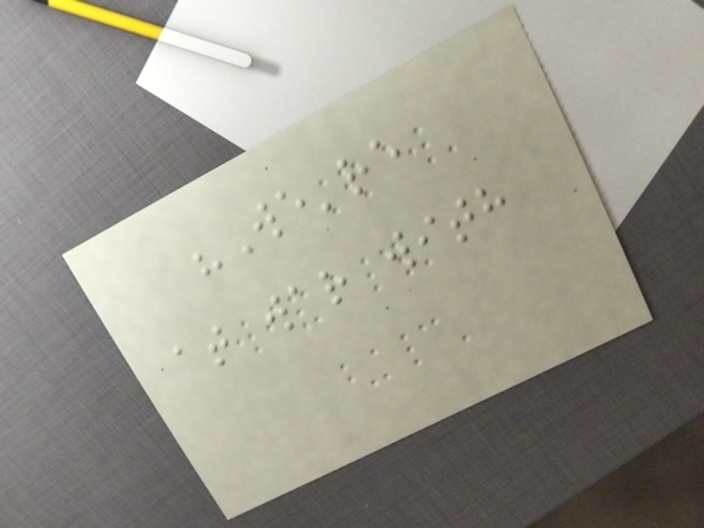"We're
at war with
